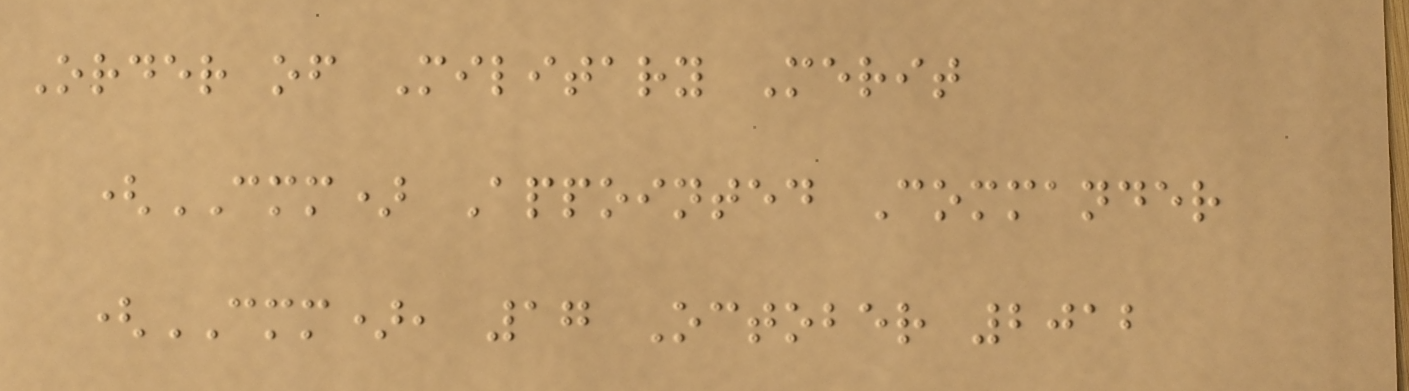Order of Military Merit
(CMM) Appointed Commander
(CMM), 17 October 2012
